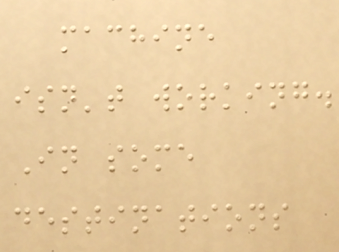machine
isn't working.
In some
destinations
